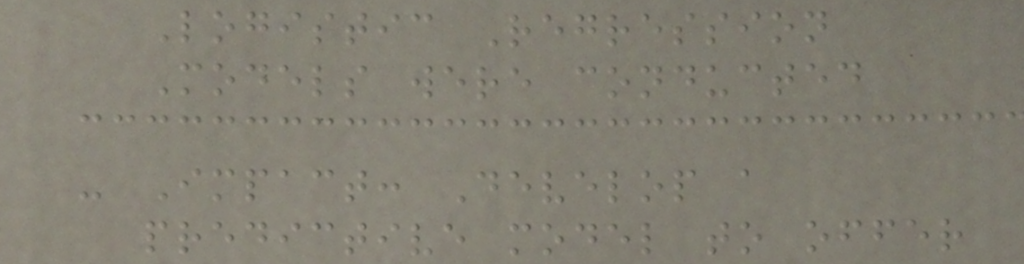Logistic Regression
Models were conducted
- Impact: Develop a
predictive model to offer
